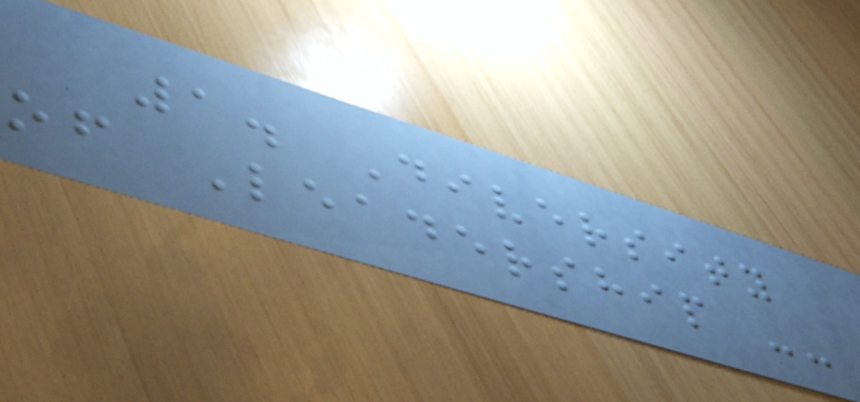1. Diversity
of Leadership --
